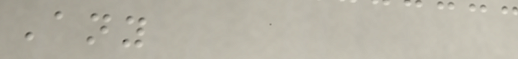Any
